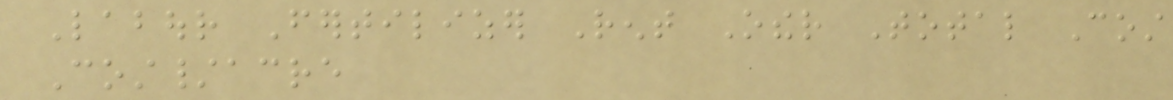Labour Fertilizer Rent Other Total Cost
Cost/acre
